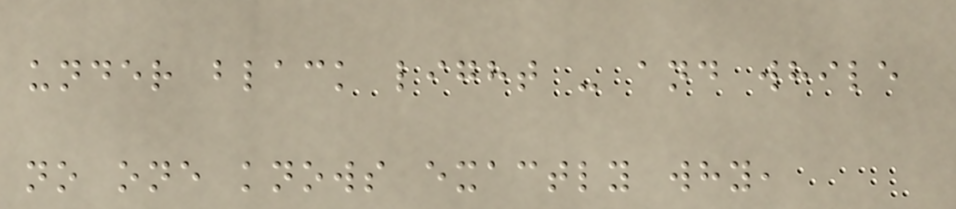under black light - and while
no one knows exactly why,
